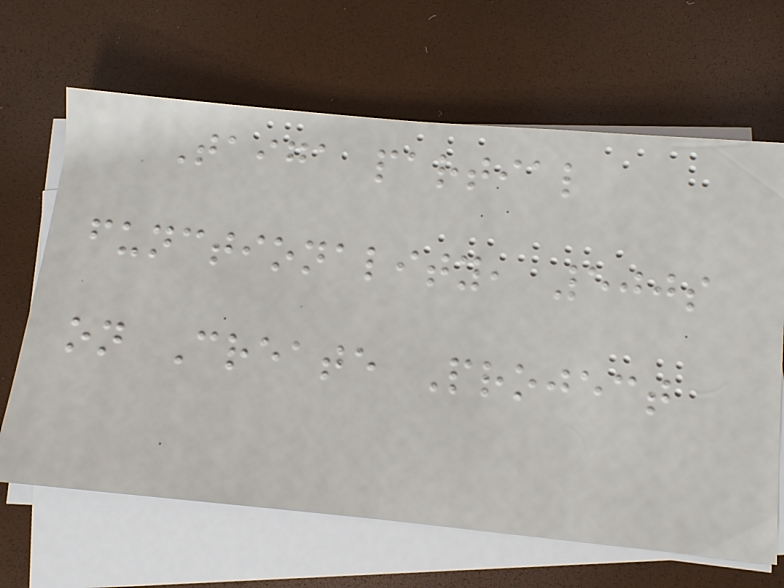Taiga partial
functionality, 500s
on Create Project
